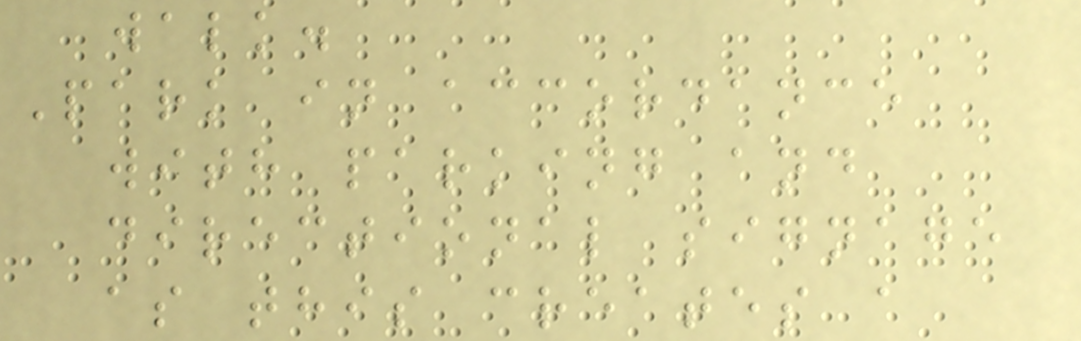walk.
Park in accordance
with parking and
directional signage
as this creates a
